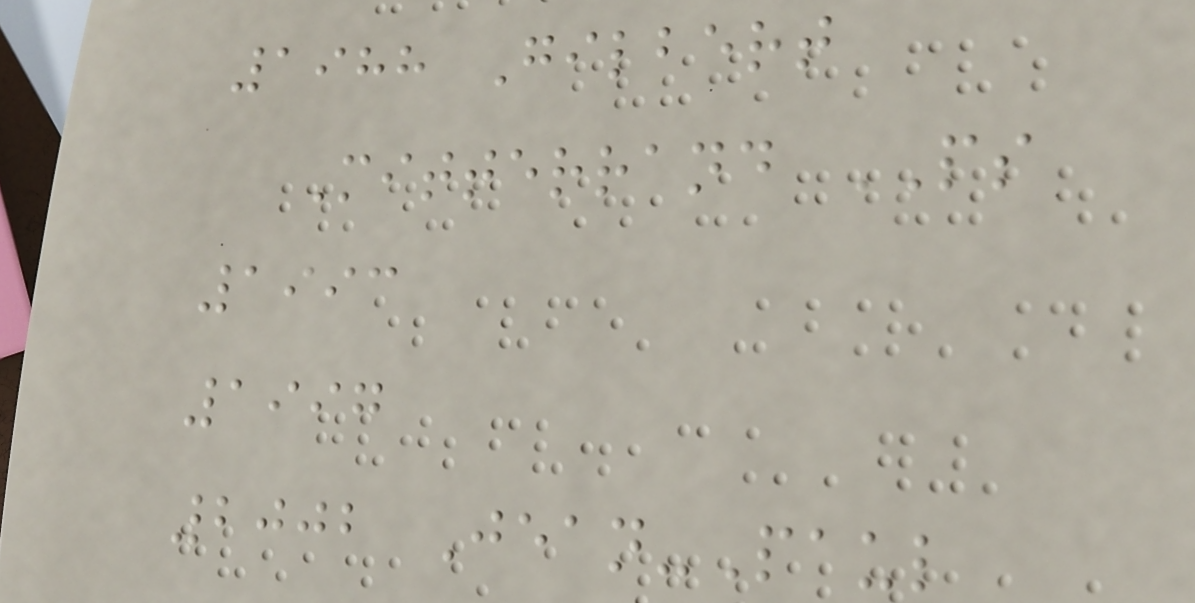1988 Gilbert
Mitterrand PS
1993
1997
2002 Jean-Paul
